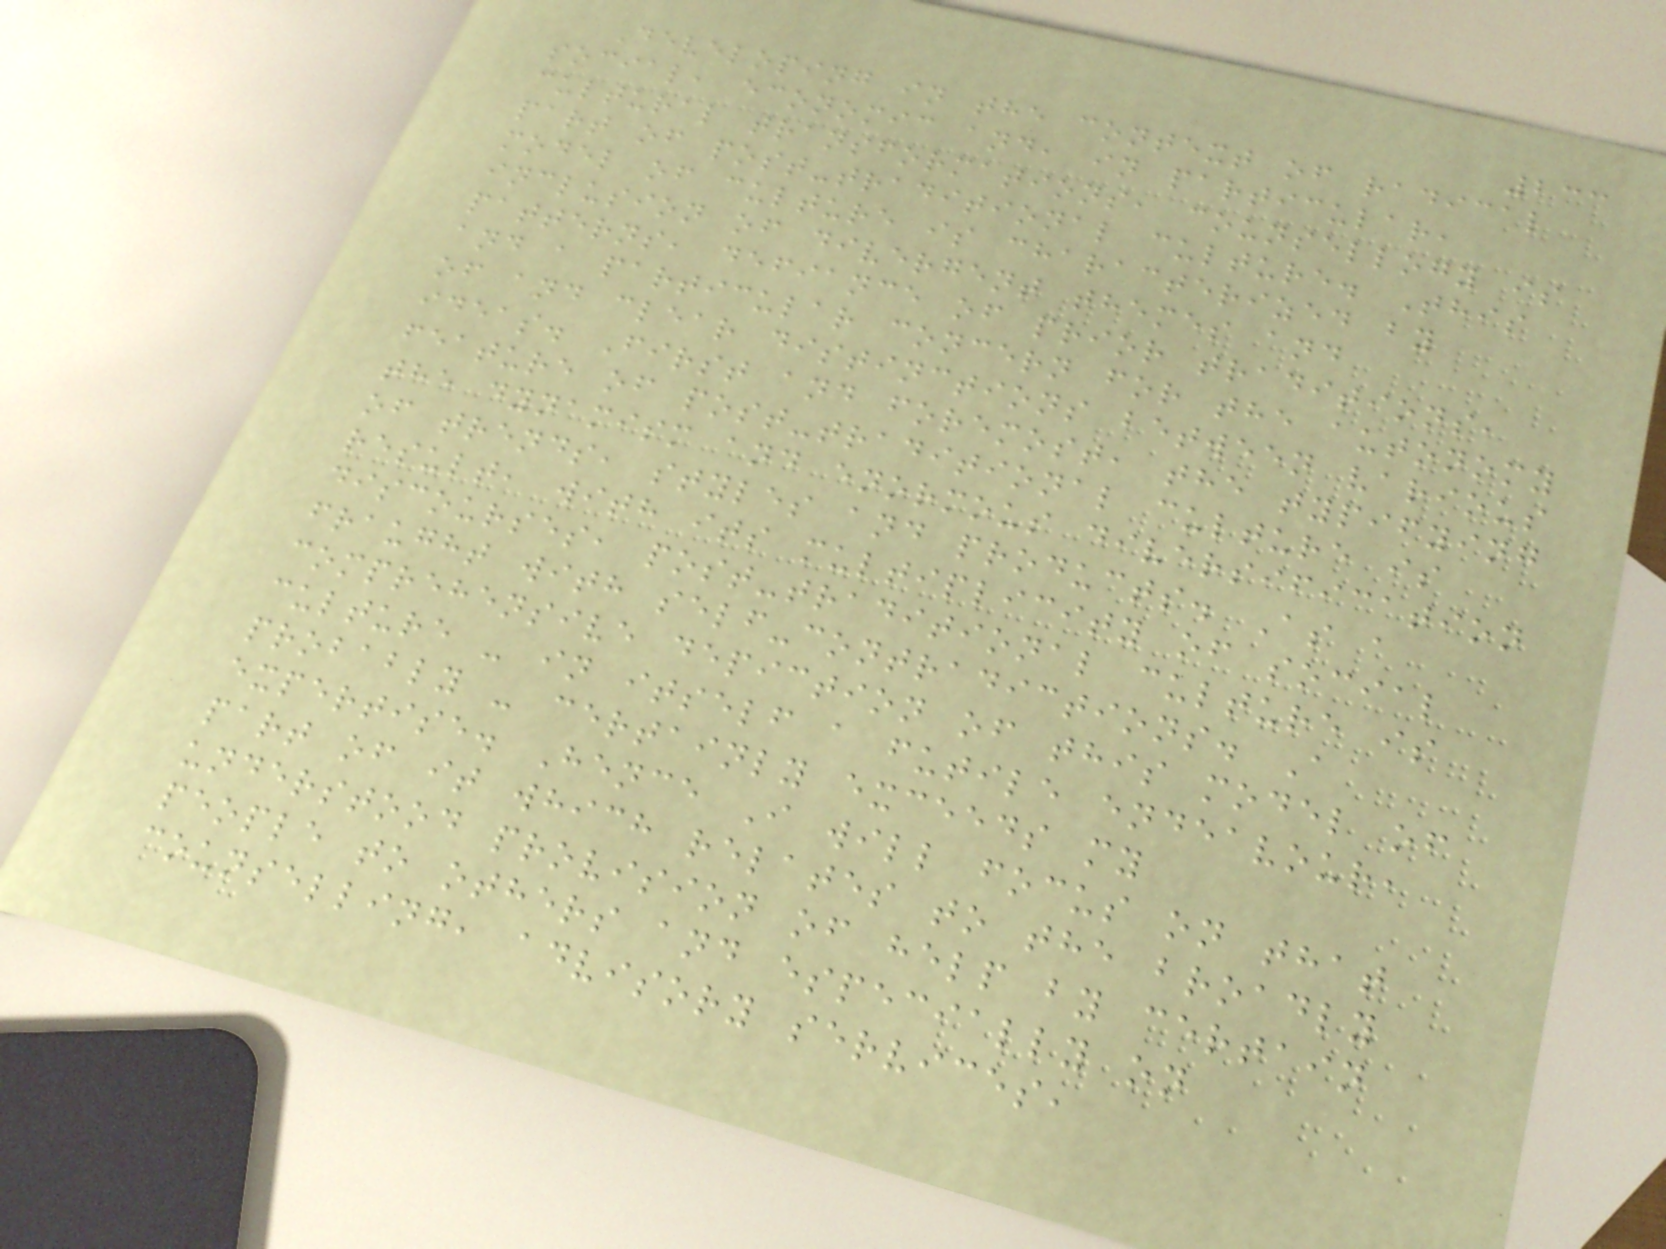233
Developing in the context of radical
social, economic and, in particular,
cultural transformations, counsellogy is
part of post-traditional culture. This
model of culture is characterized by
inclusion of divergent themes and
patterns, defiance of prior traditions,
and a particular concern for the autonomy
of and clear distinctions between various
ideas. First and foremost, the typifying
feature of post-traditional culture is
the dynamism and enormous diversification
of trends, styles and products. As a
result, with its multiplicity of social
discourses, post-traditional culture is
fraught with self-contradictions. A
comprehensive depiction of this model of
culture - in itself a futile endeavour,
probably - certainly exceeds my
expertise. Hence I will focus on that
part of it which relates to the broadly
understood provision of help by certain
people to others and especially on
counselling, advisory services,
